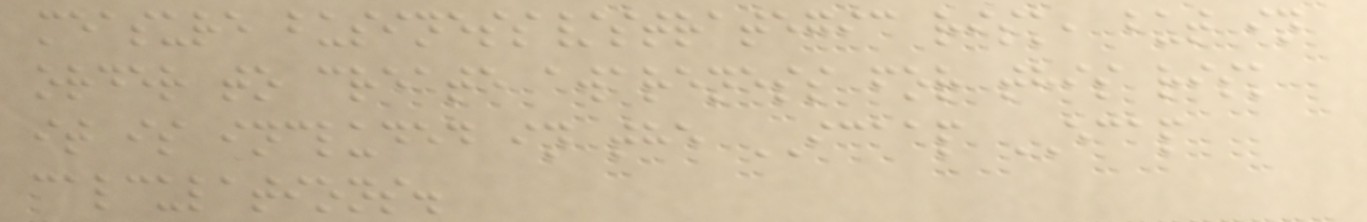measure business/strategic risk, but in
order to create awareness for this risk
it is included in the ICAAP ECAP
calculations.
